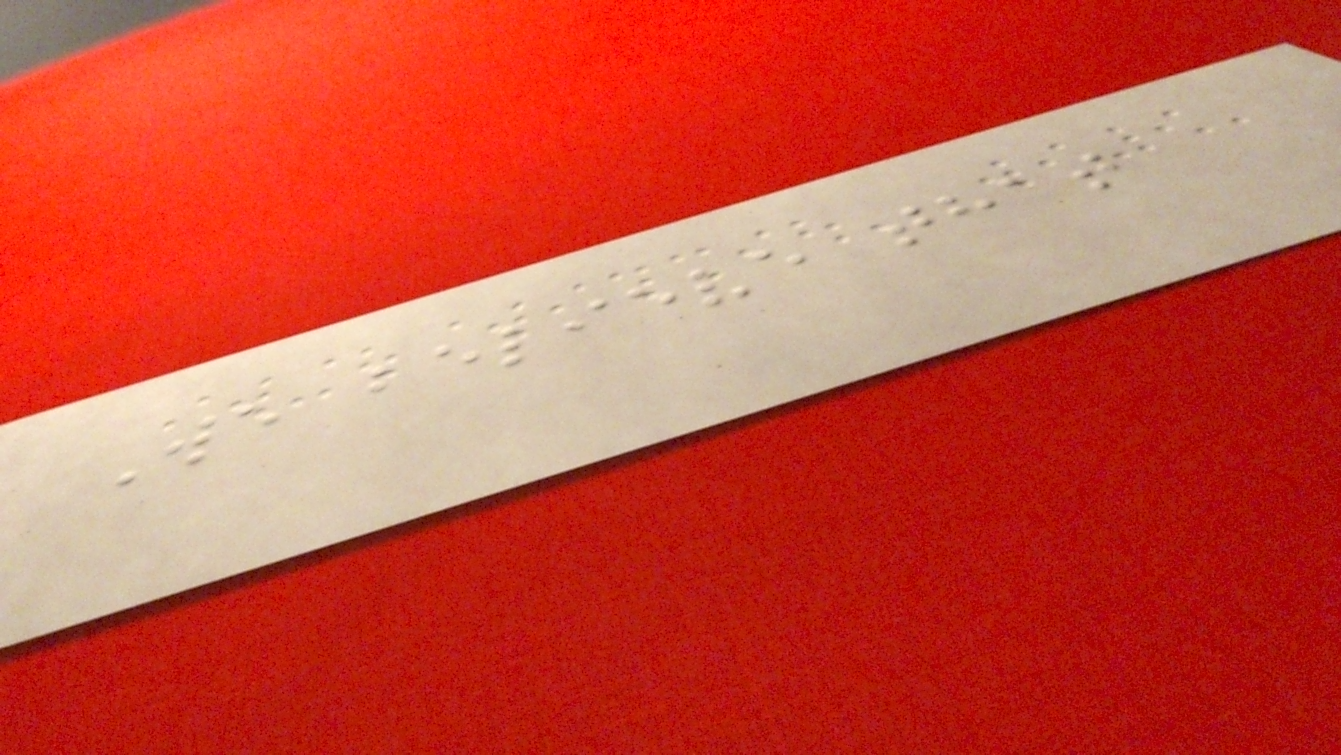We believe that
